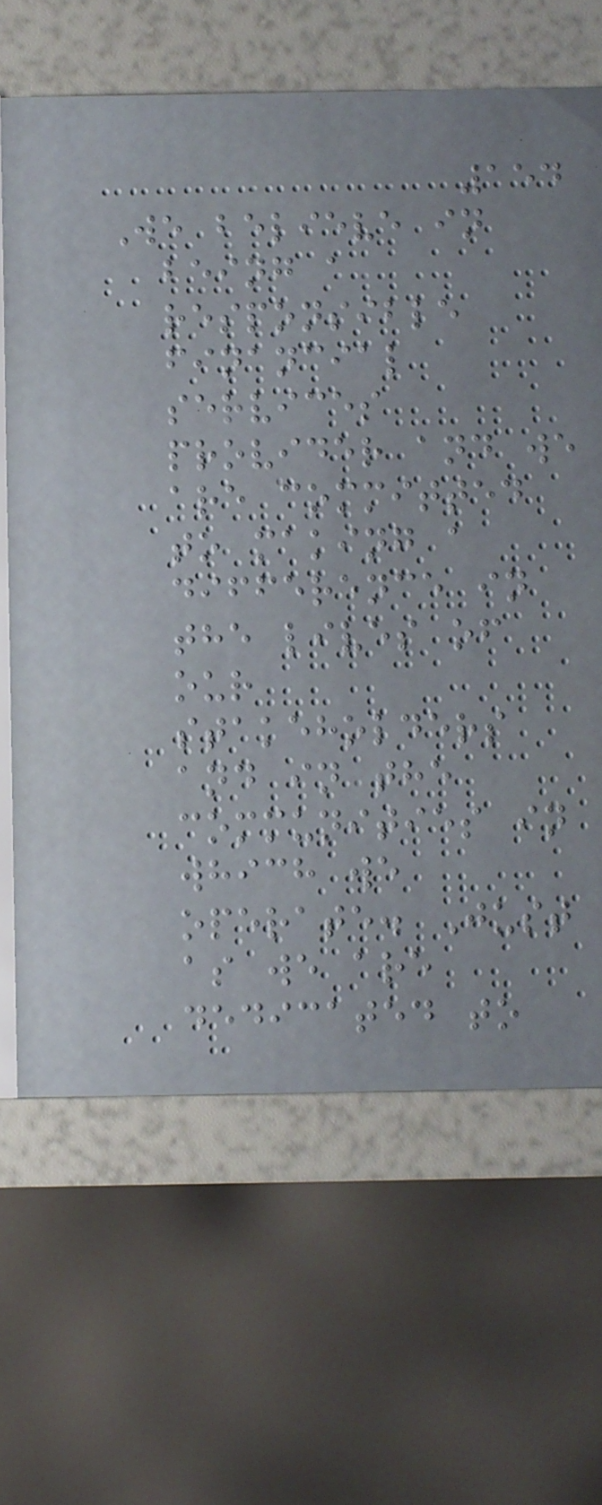154
We believe in
being a
responsible
financial
services
provider and we
are committed
to making a
difference in
the lives of
our
stakeholders
and in the
communities in
which we
operate. Just
as we are
dedicated to
